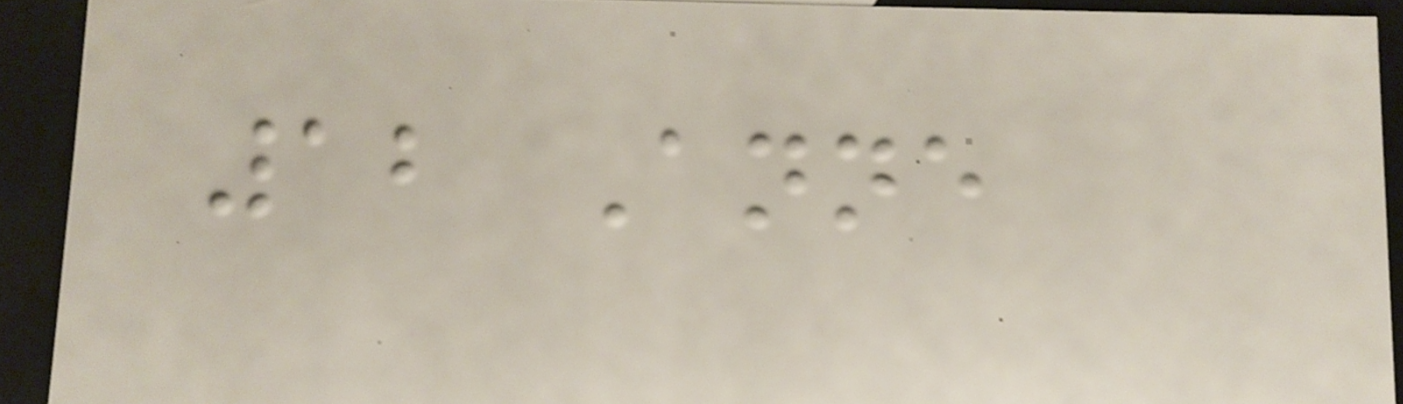12 Anne
